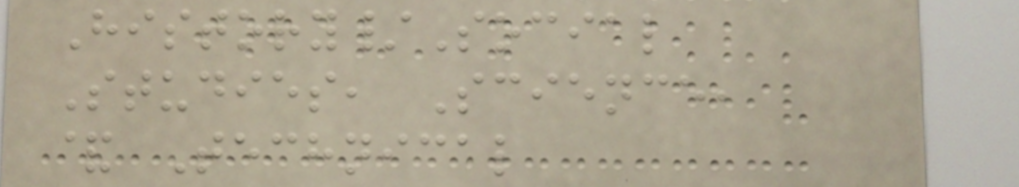History/Social
Studies, Science,
& Technical
